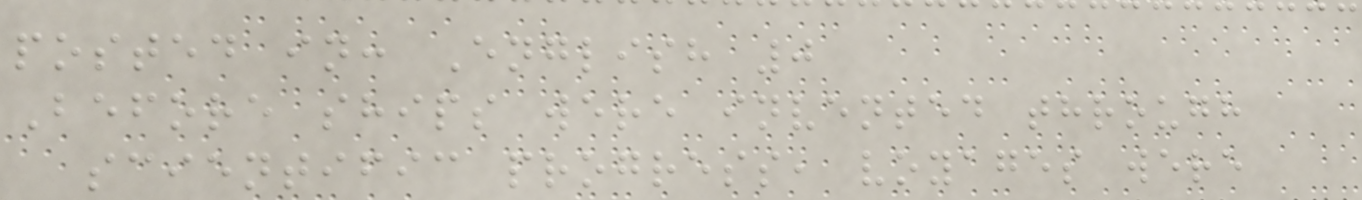posted in: English 0
Before ships were invented through
scientific progress, voyages were
